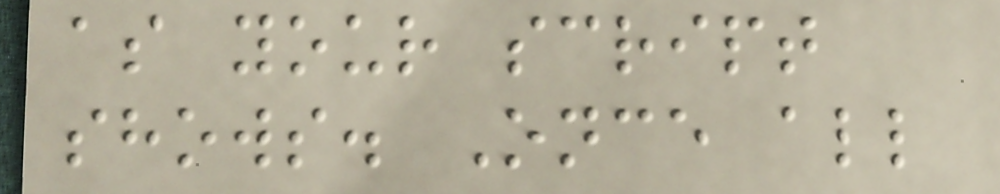as your script
shows. Once all
